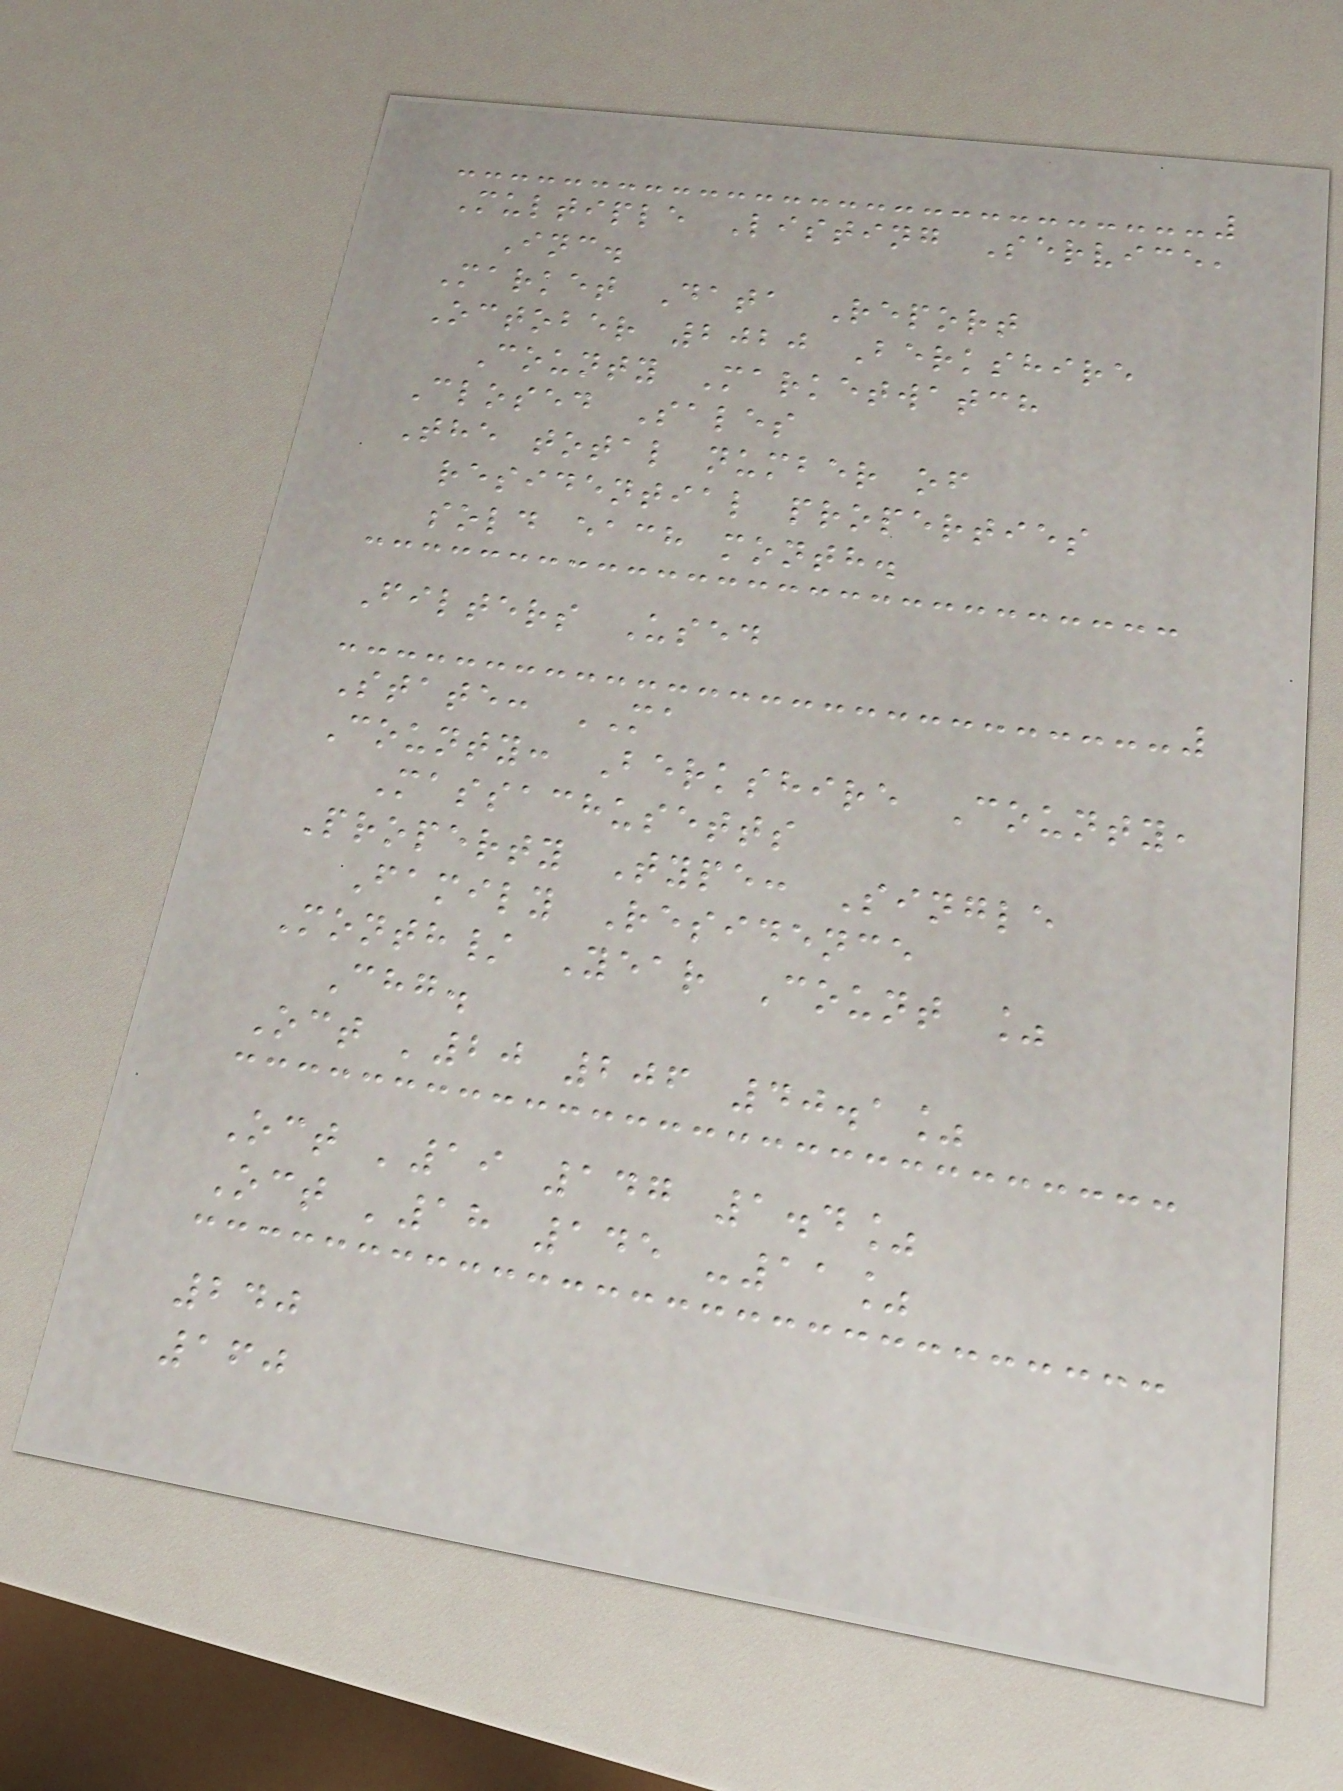Multiple Listing Service,
Inc.
Market Data Report
October 2020 Berkshire
County Marketwatch
Closed Sales
The total number of
residential properties
sold each month.
Filters Used
State: MA
County: Berkshire County,
Massachusetts
Property Type: Single
Family Residence
Month/ Year Count %
Chg.
Oct '20 206 40.1%
Oct '19 147 1.4%
Oct '18 145 -11%
240
160
